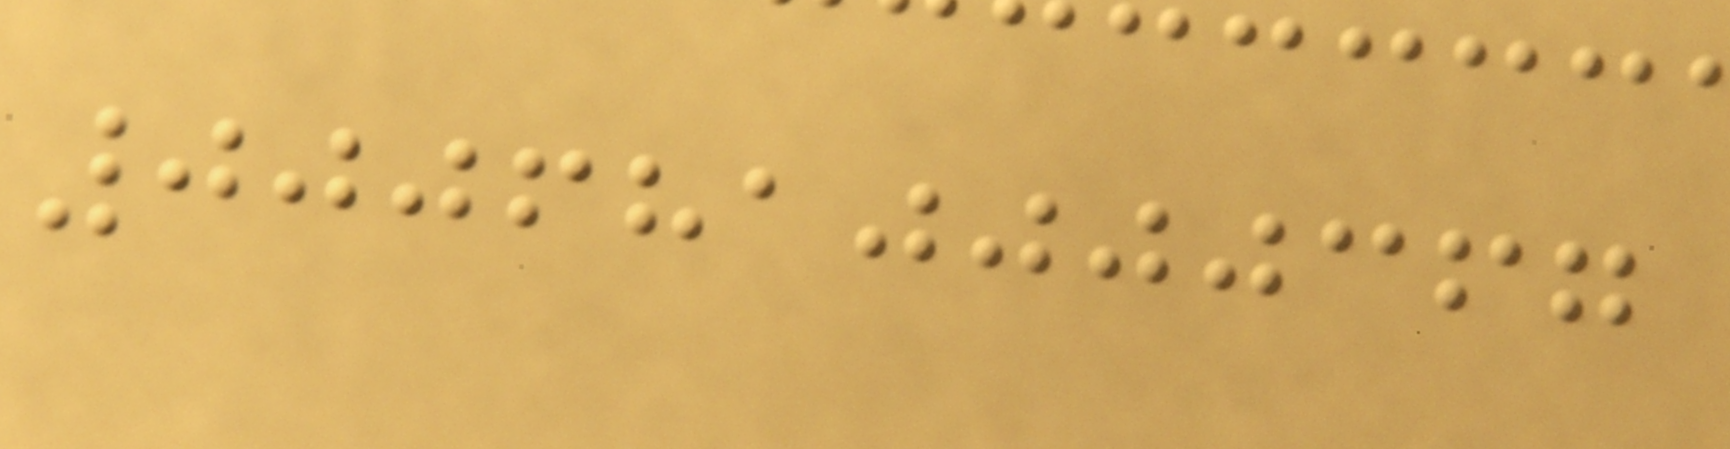0006810000367
